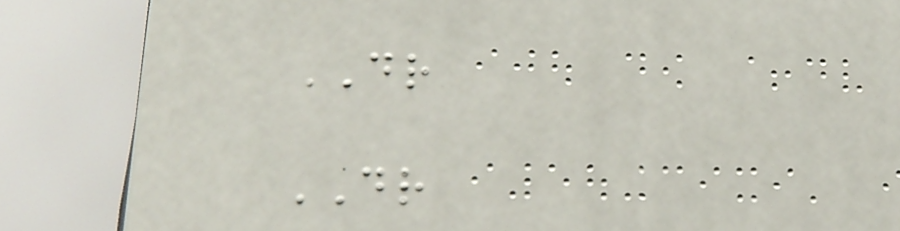DR
DR
